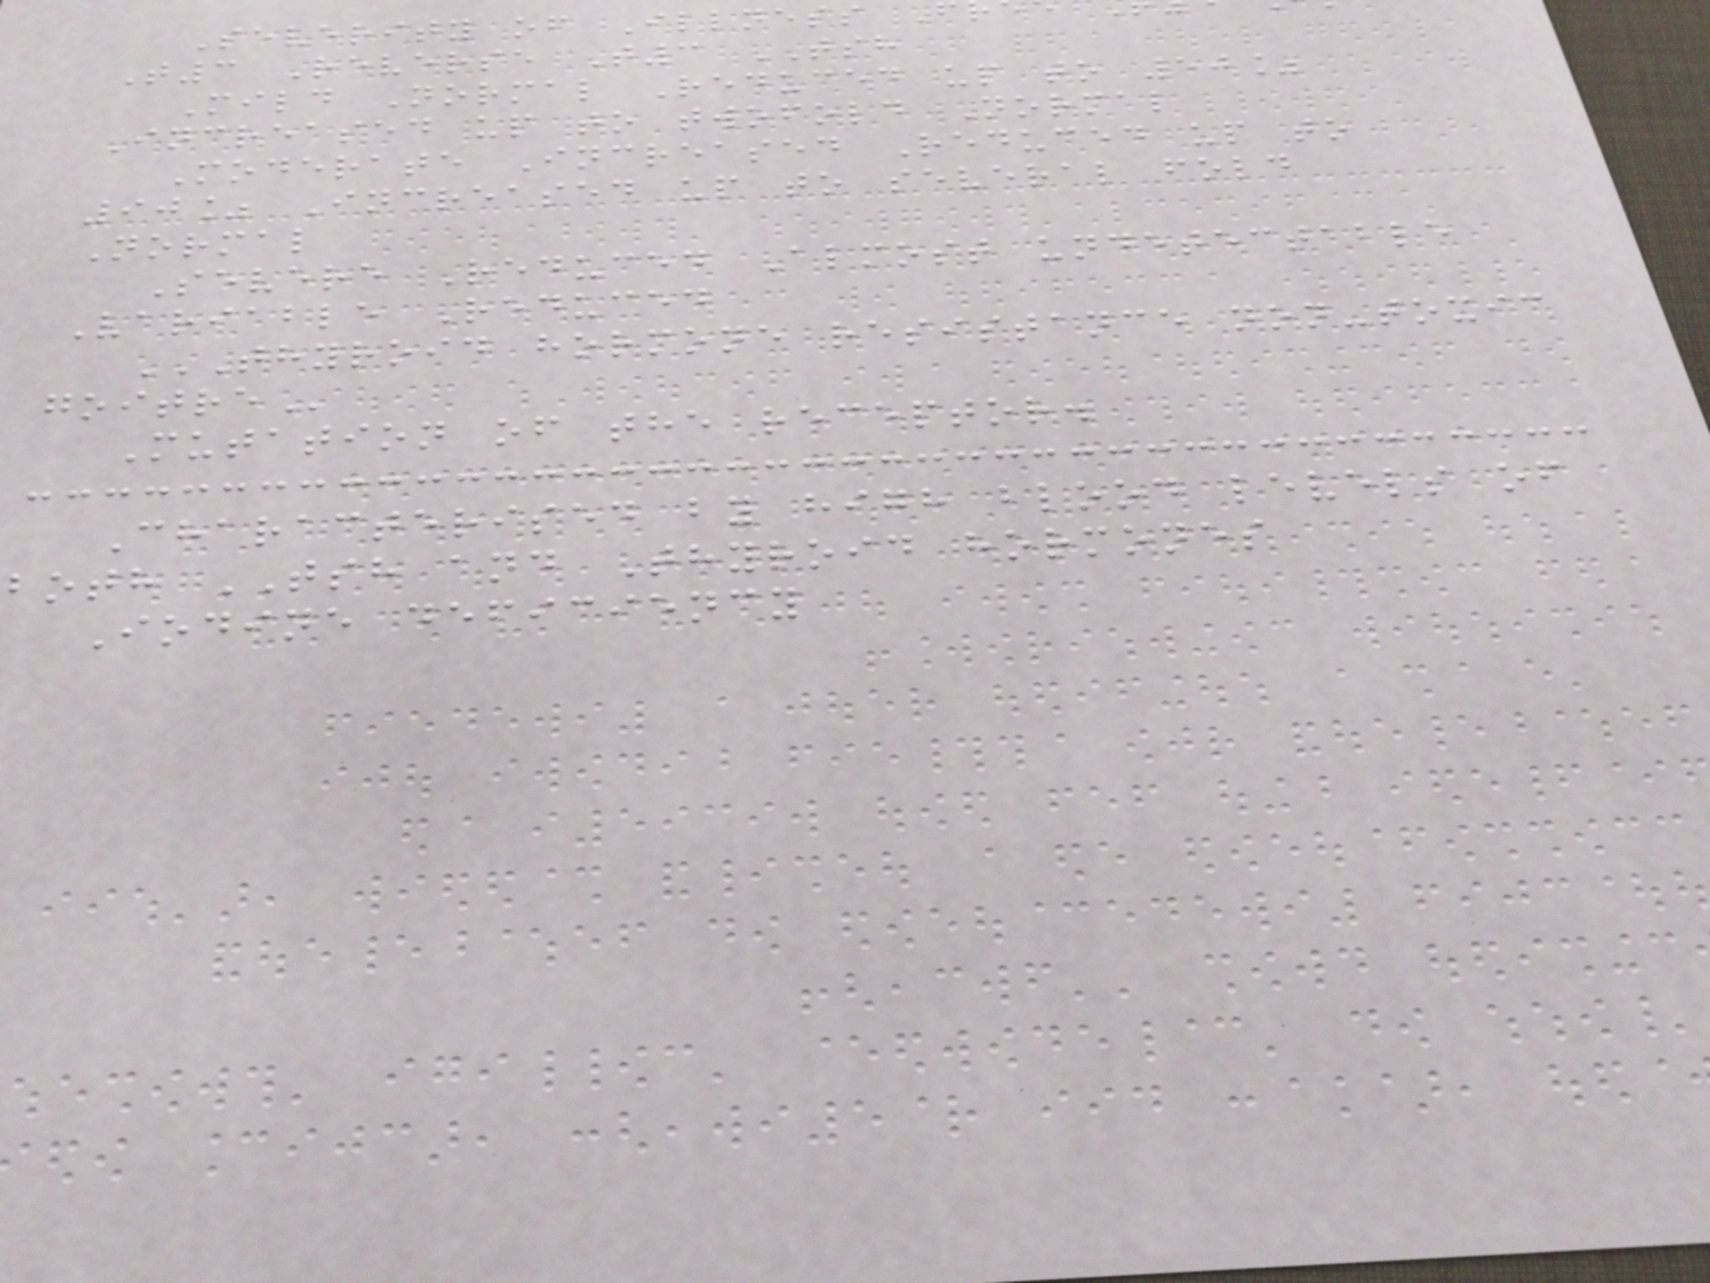Severity of Illness
T3 Reverse T3 TSH
Mild Normal Reduced up to 50%
Increased up to twofold Normal
Moderate Increased Reduced up to
90% Increased up to several fold
Normal
Severe Reduced Almost undetectable
Variable Reduced
THYROID HORMONE RESISTANCE NON-TOXIC
Mutation of the receptor.
Characterised by high blood levels of
both TSH and Thyroid hormones
Iodine deficiency
